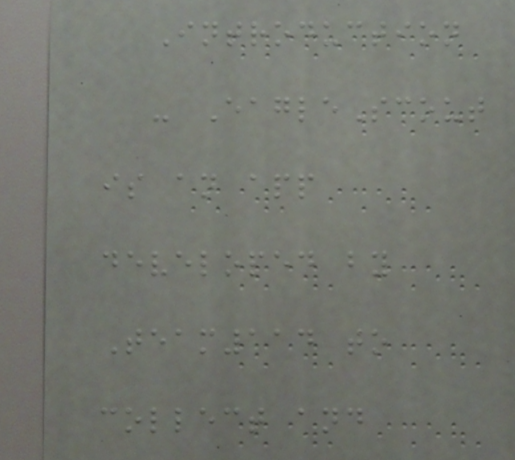Introduction
- EagleScout
is an app
developed by
Team114 to
collect and
